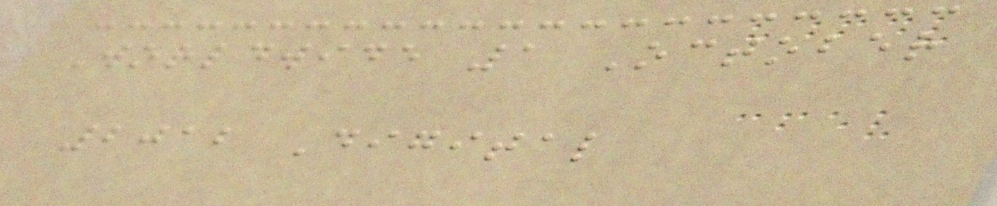Worldwide 1 October
2012 Digital
